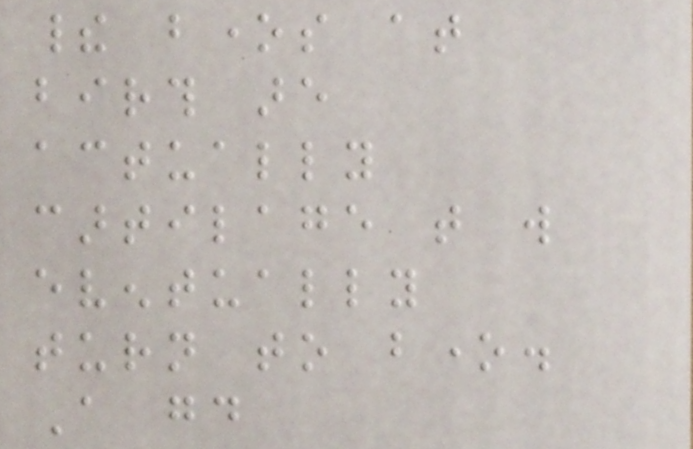their bones at
birth are
actually
cartilage that will
eventually
turn to bone.
A good
